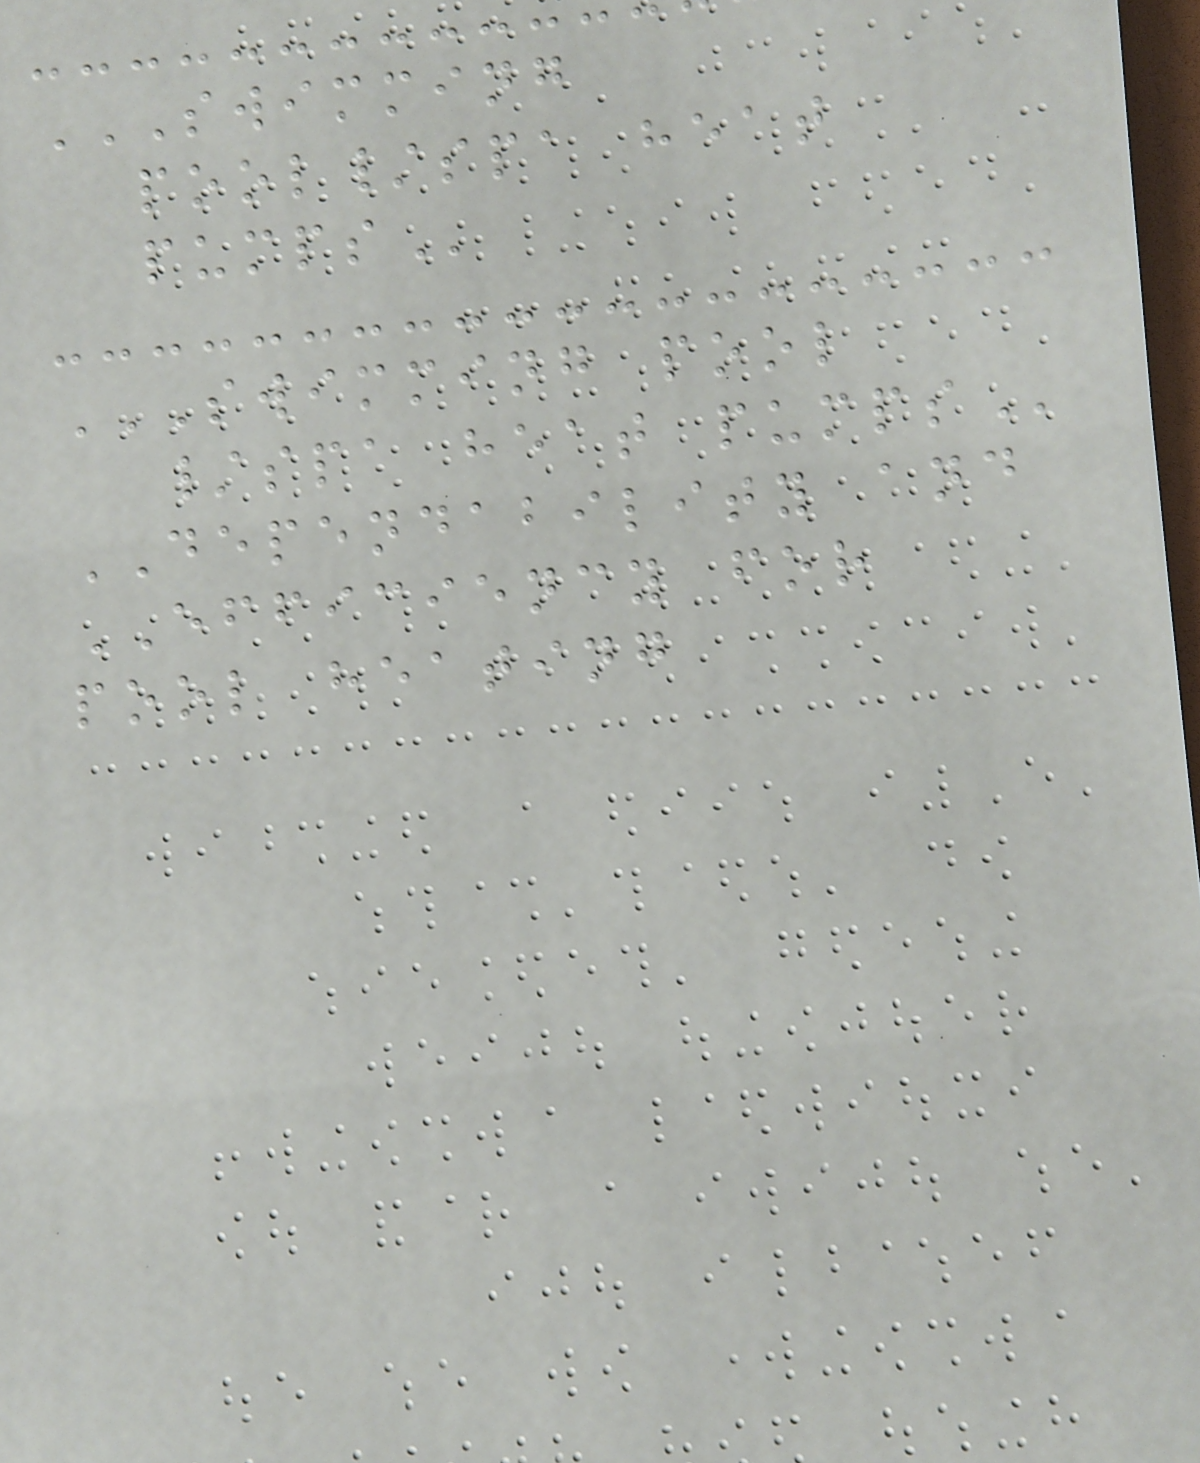SWIMMING
POOL/SPA HEAT
PUMPS
SWIMMING POOL
/SPA HEAT PUMPS
DEPENDABILITY and
EFFICIENCY for
pool heating
